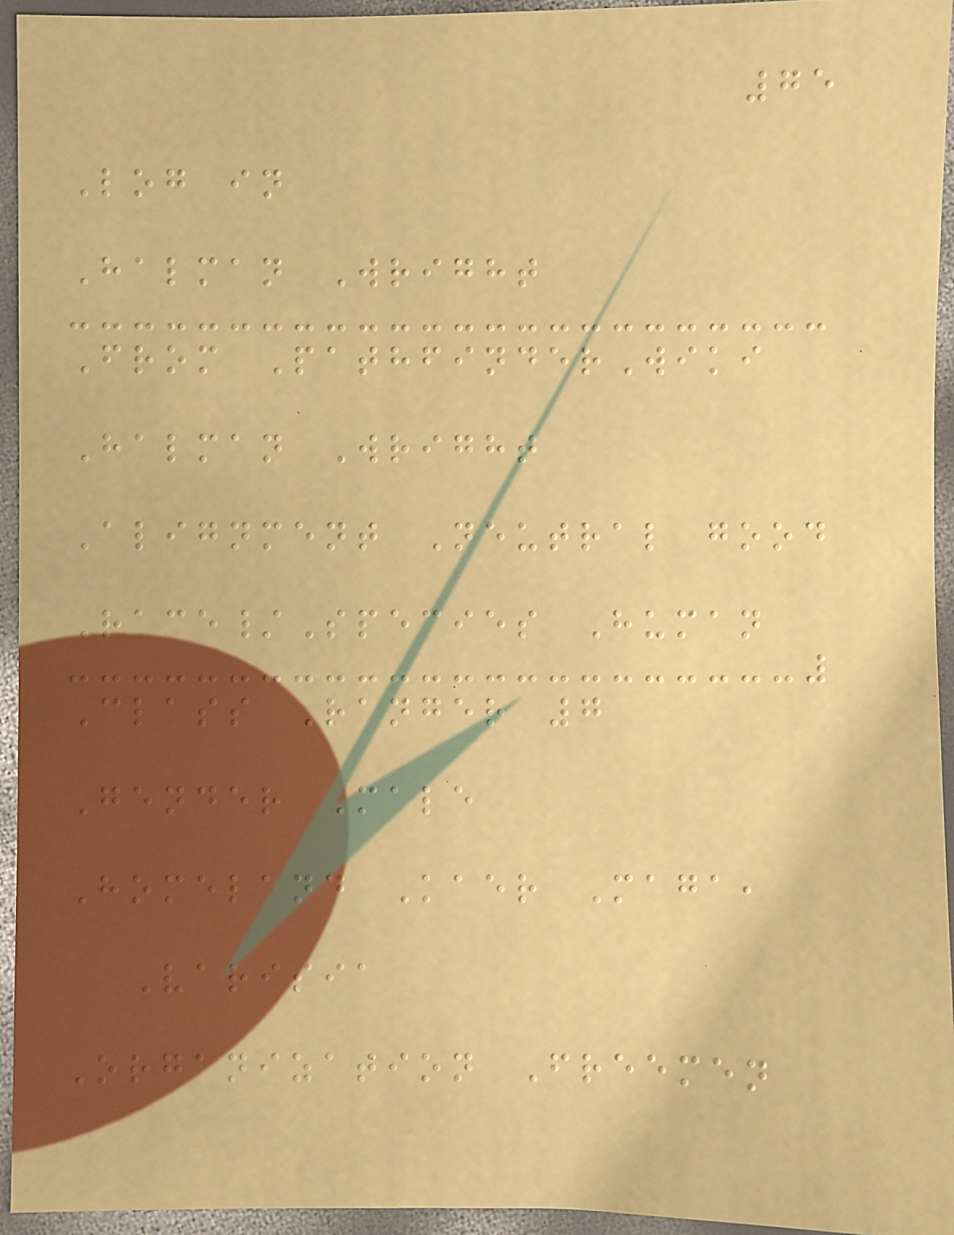75
Log in
Halman Wright
From PathfinderWiki
Halman Wright
Alignment Neutral good
Race/Species Human
Class Ranger 7
Gender Male
Homeland Kaer Maga,
Varisia
Organization Freemen
